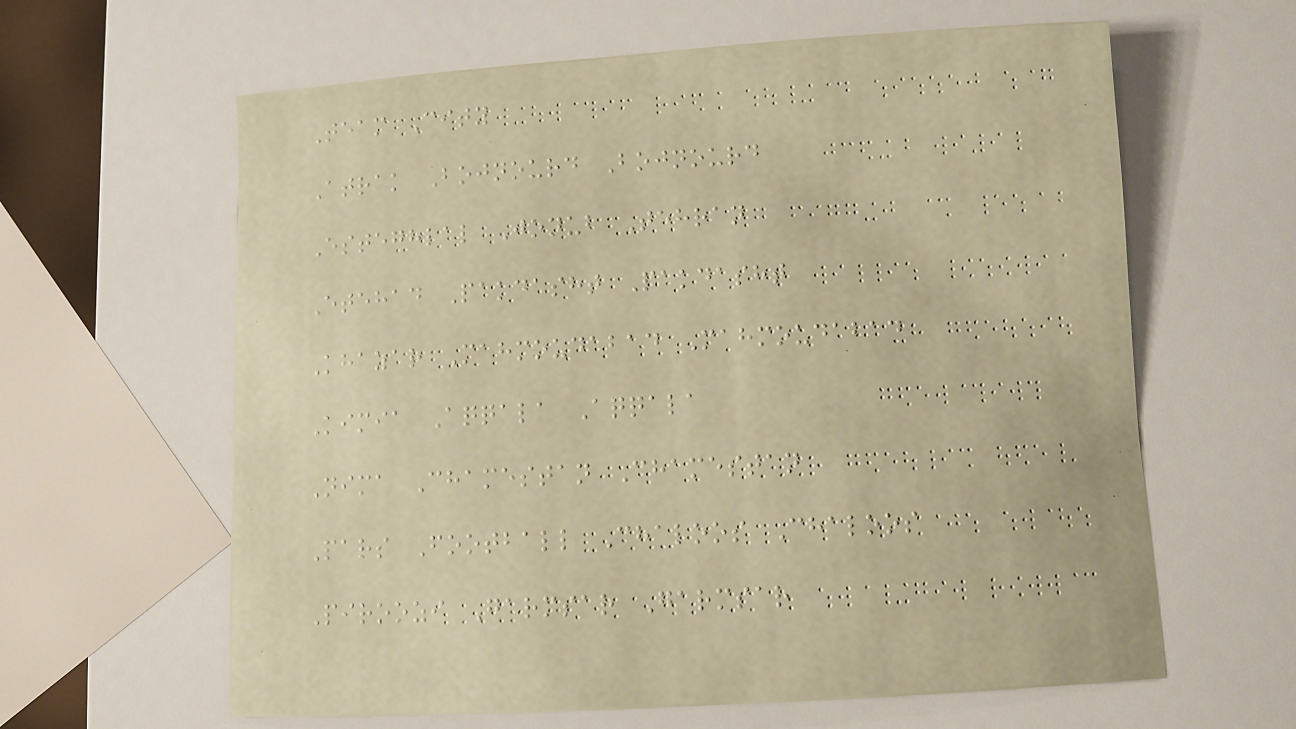Team City
Atrak Bojnourd Bojnourd
Esteghlal Jonub Tehran
Etehad Pakdasht Pakdasht
Khazar Mahmoudabad Mahmoudabad
Kimia Aqqala Aqqala
Nima Chamestan Chamestan
Pars Football Chaloos Chaloos
Piroozi Garmsar Garmsar
